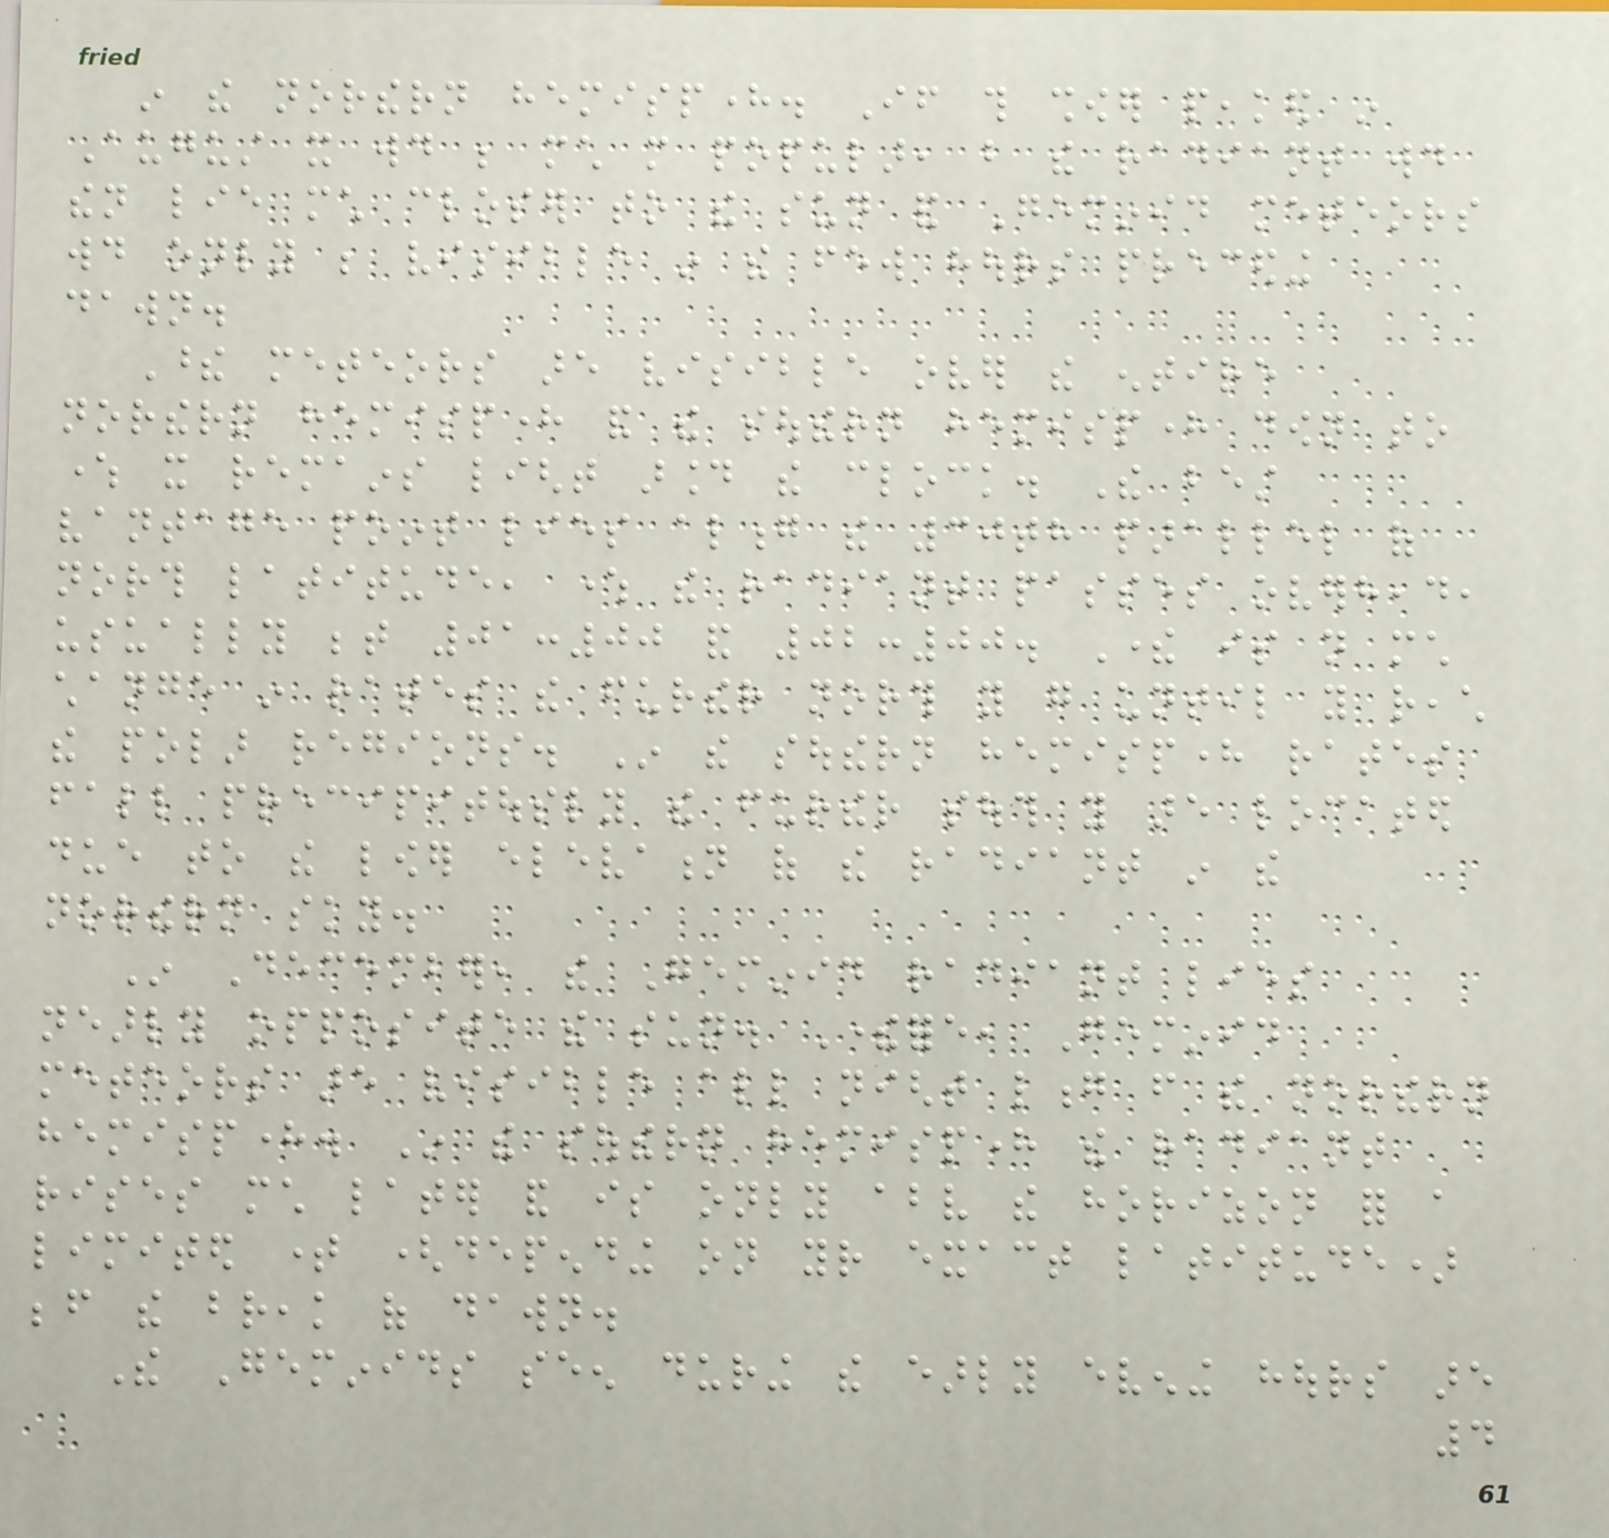in the northern hemisphere. If this shower peaked in
August it would be much more popular, but the radiant would
then lie much closer to the sun and Geminid meteors
would only be visible in the few hours preceding
dawn.
These meteors are visible over the entire
northern hemisphere and the southern hemisphere down to
where it remains light around the clock. The best
vantage point lies along the 30th parallel of
north latitude, where the radiant passes overhead,
usually between 01:00 and 02:00. There is not much
change in rates the further north you go until you reach
the polar regions. In the southern hemisphere rates
fall precipitously the further south you are located
due to the lower elevation of the radiant in the
northern sky.
In December, the Geminid radiant lies
nearly opposite the sun. Therefore, Geminid
meteors are visible all night long from the northern
hemisphere. In the southern hemisphere the radiant
rises much later and is only above the horizon for a
limited time (depending on your exact latitude)
before the break of dawn.
The Geminids seen during the early evening hours are
4
